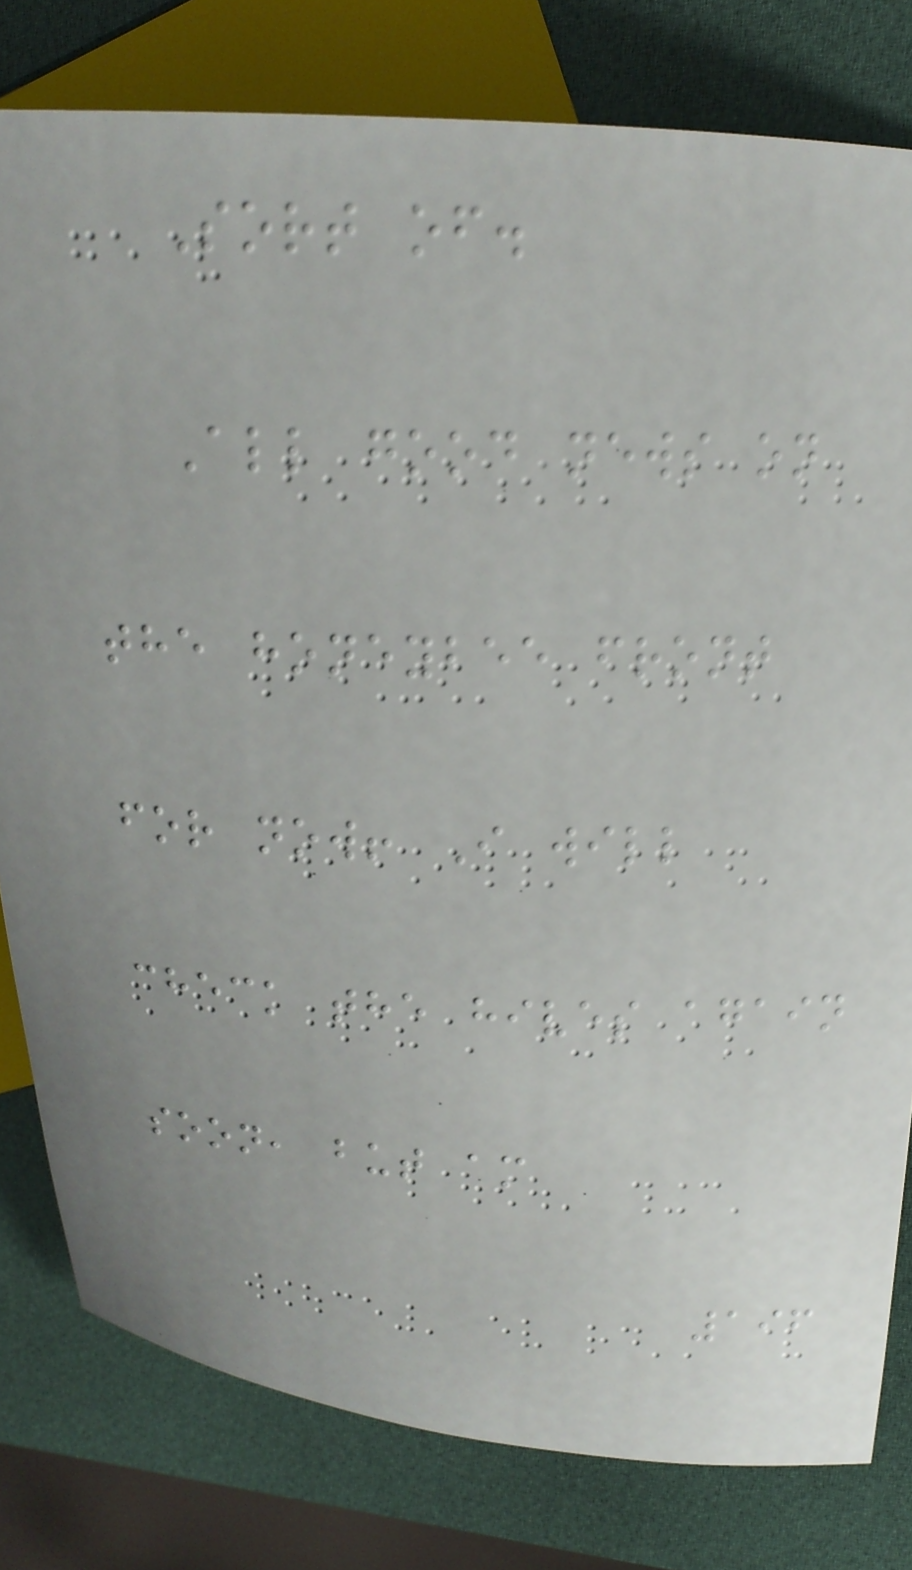Sort of.
All good news on
the honeybee front
for now! I will
check the hives again
soon, but am
196
